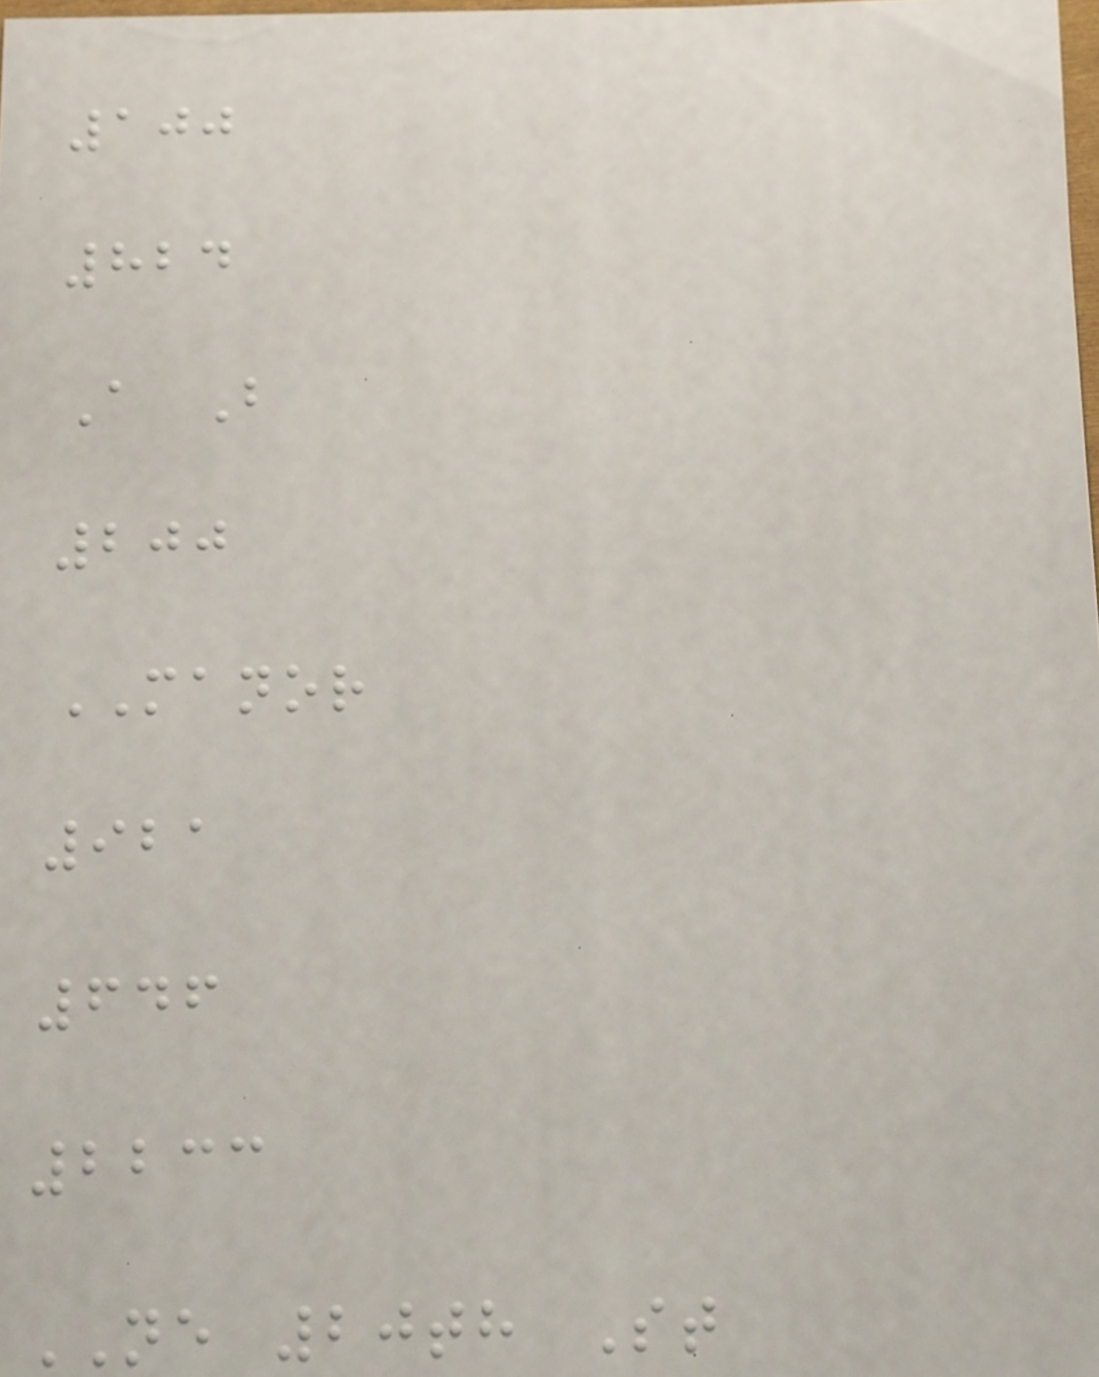100
824
A B
200
MANOR
921
646
2233
NE 20th St
